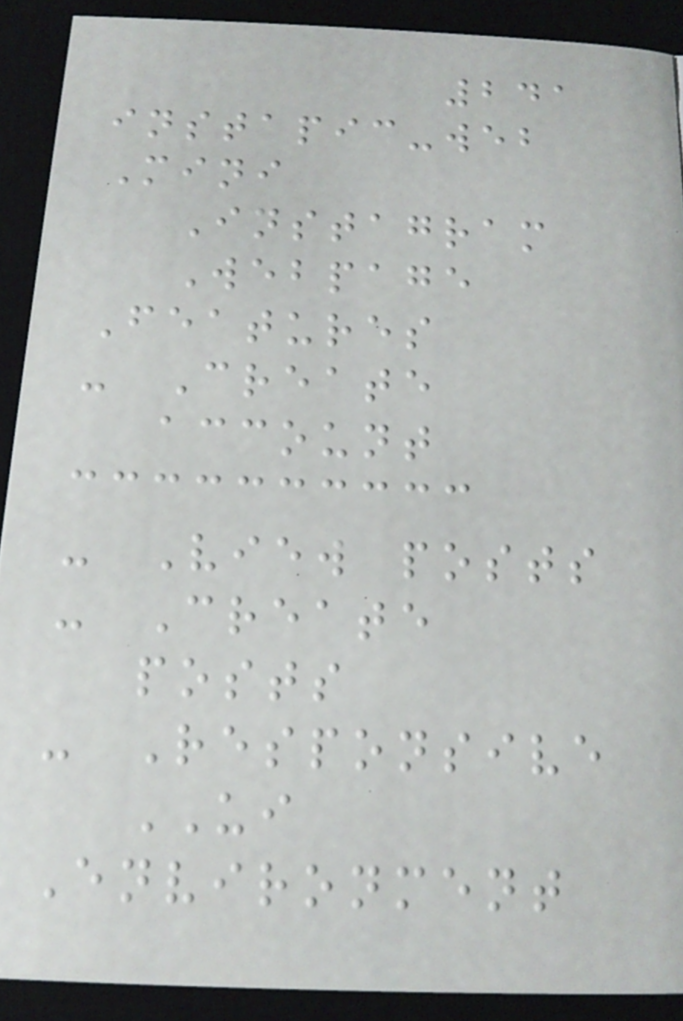241
instapic-web
Mini
Instagram
Webpage
Features
- Create
account
- View posts
- Create
posts
- Responsive
UI
Environment
